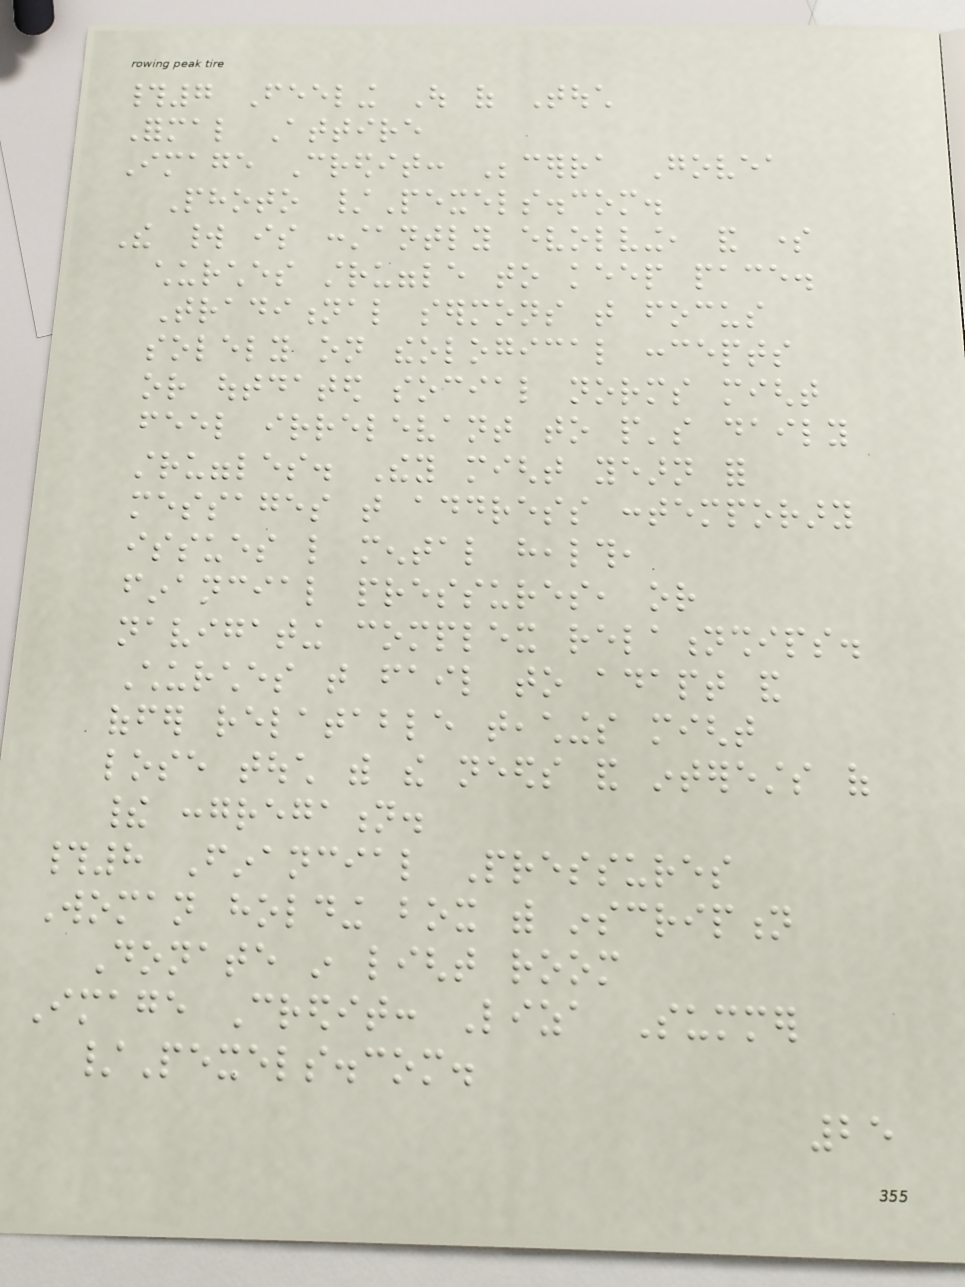#7 Feeling Out of Touch
Formal Attire
Image Credit: Becerra Govea
Photo /Pexels.com.
The world is constantly evolving, and some
churches struggle to keep pace.
Traditional sermons that focus
solely on theological concepts
or outdated social norms might
feel irrelevant to people's daily
struggles. They might yearn for
messages that address contemporary
issues like mental health,
financial pressures, or
navigating complex relationships.
Churches that fail to adapt and
offer relatable teachings might
lose touch with the needs and interests of
their congregation.
#8 Financial Pressures
Woman holding box with inscription
Donate in light room
Image Credit: Liza Summer
/Pexels.com.
25
